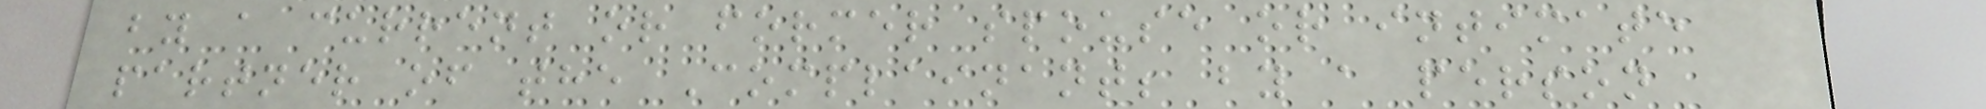by a current or former spouse or intimate
partner of the Complainant; by a person
